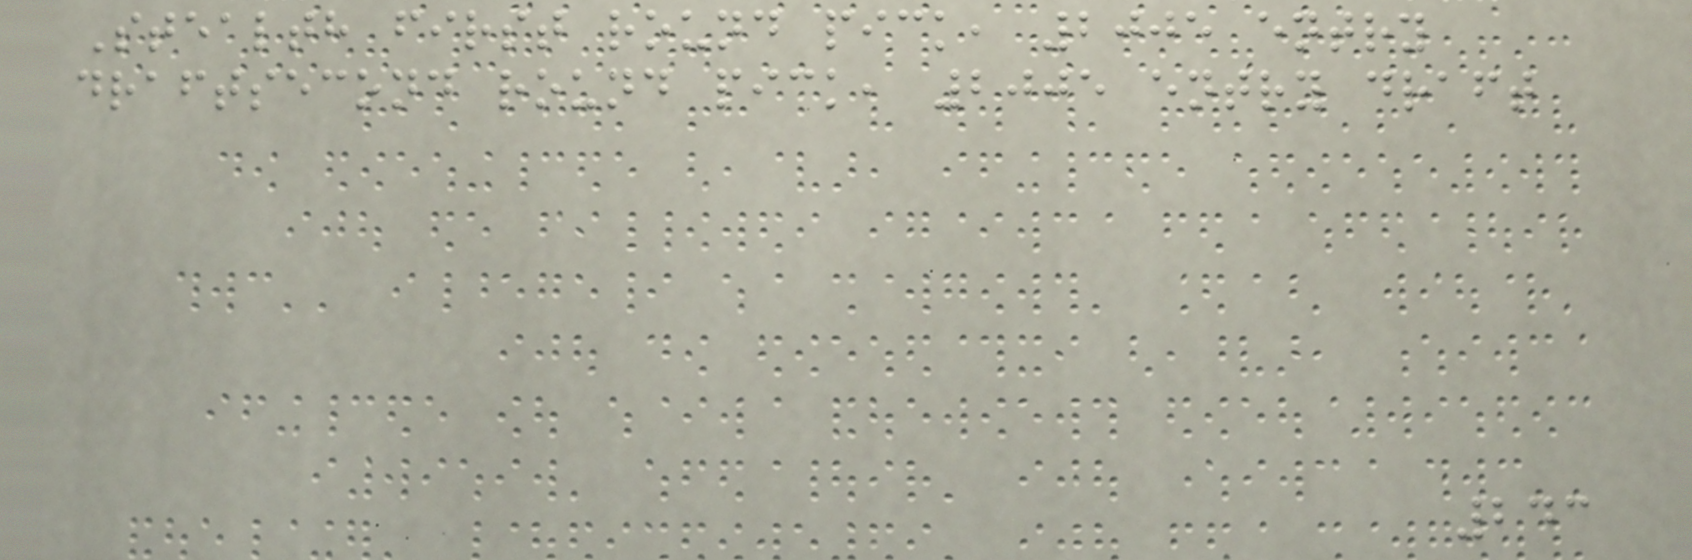Stealth first round pick, 2005 entry
draftsecond round pick, 2005 entry draft
243
